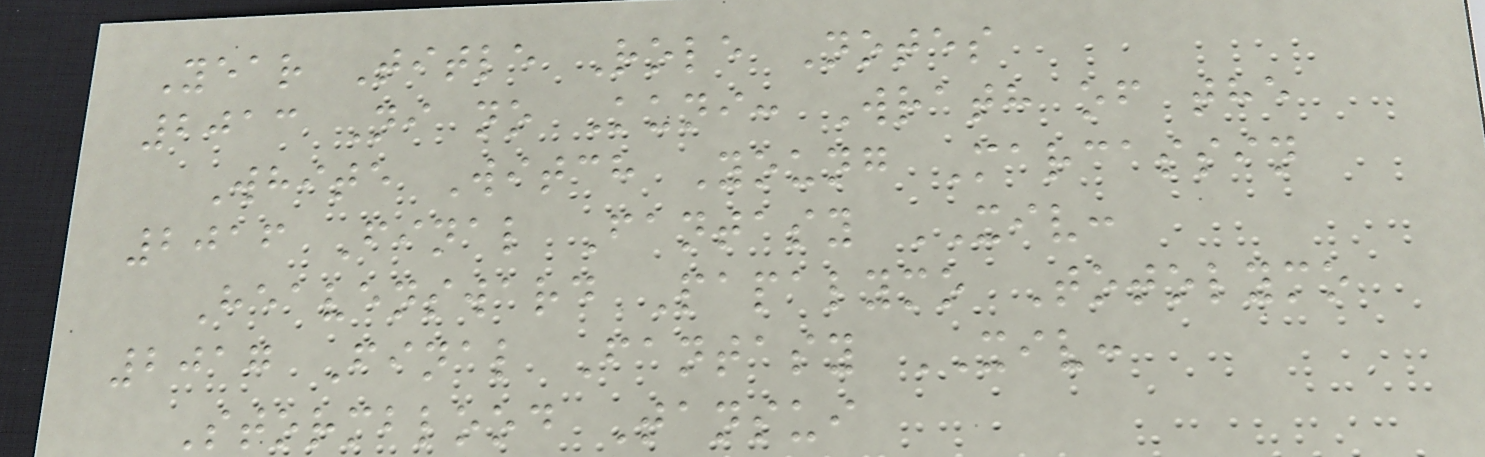Year Title Role Notes
2013 Ni no Kuni: Wrath of the
White Witch Young Marcassin
2016 Final Fantasy XIV:
Heavensward Papalymo Totolymo
2017 Final Fantasy XIV:
Stormblood Tansui
